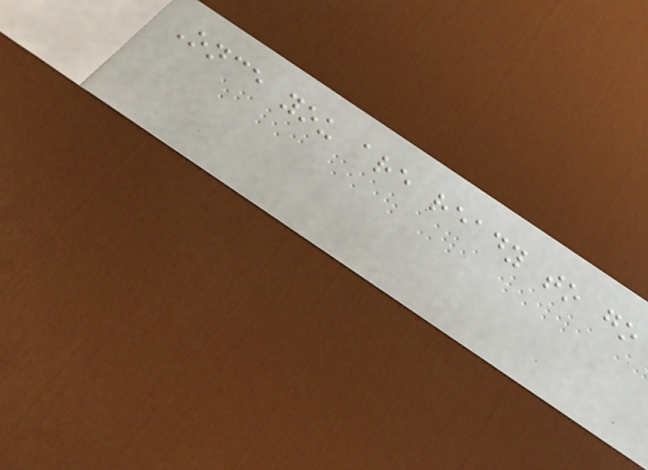Once you are ready to go
